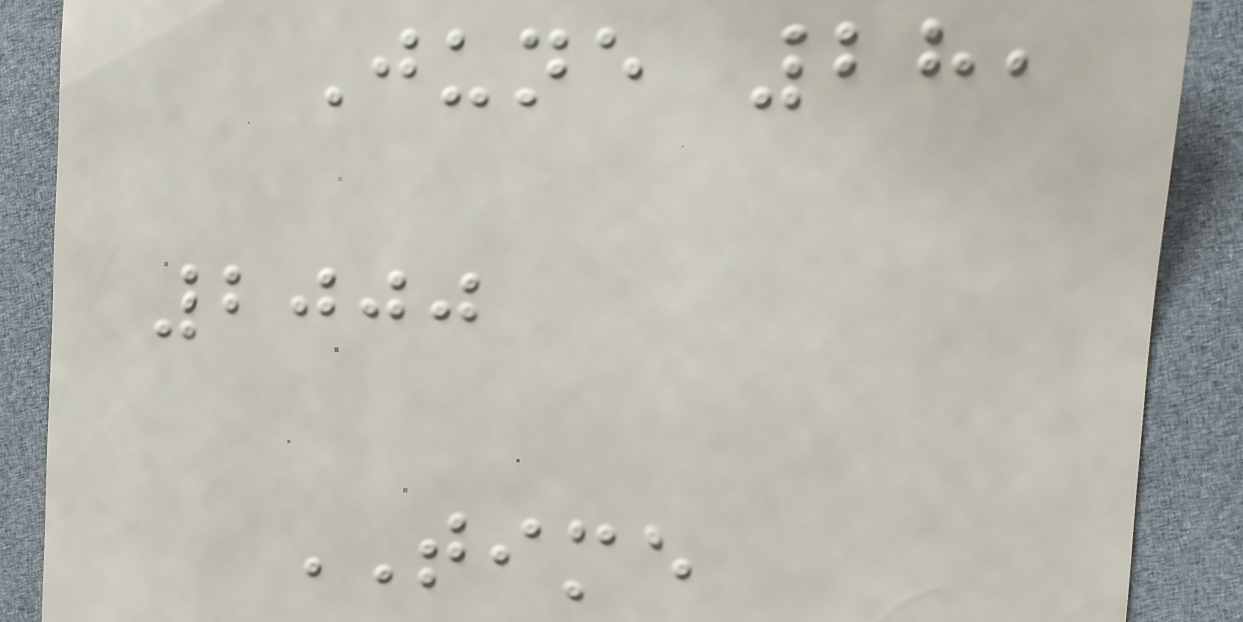June 28,
2000
TIME
